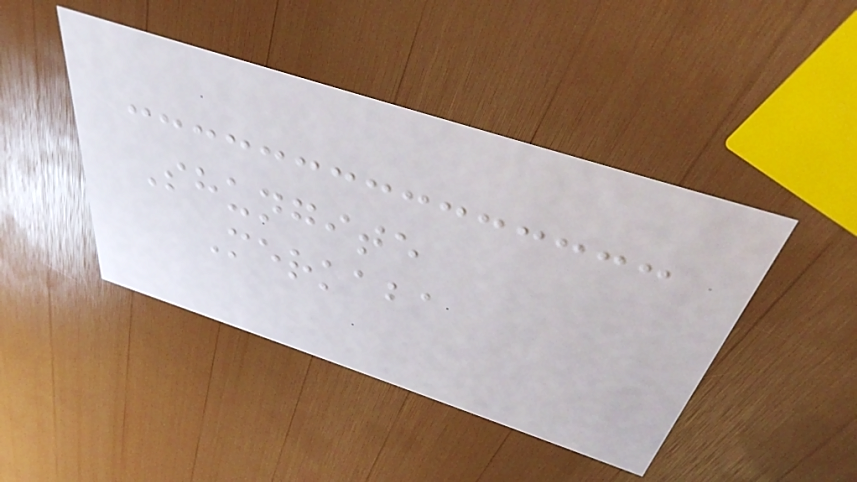Shungite
Merkaba
